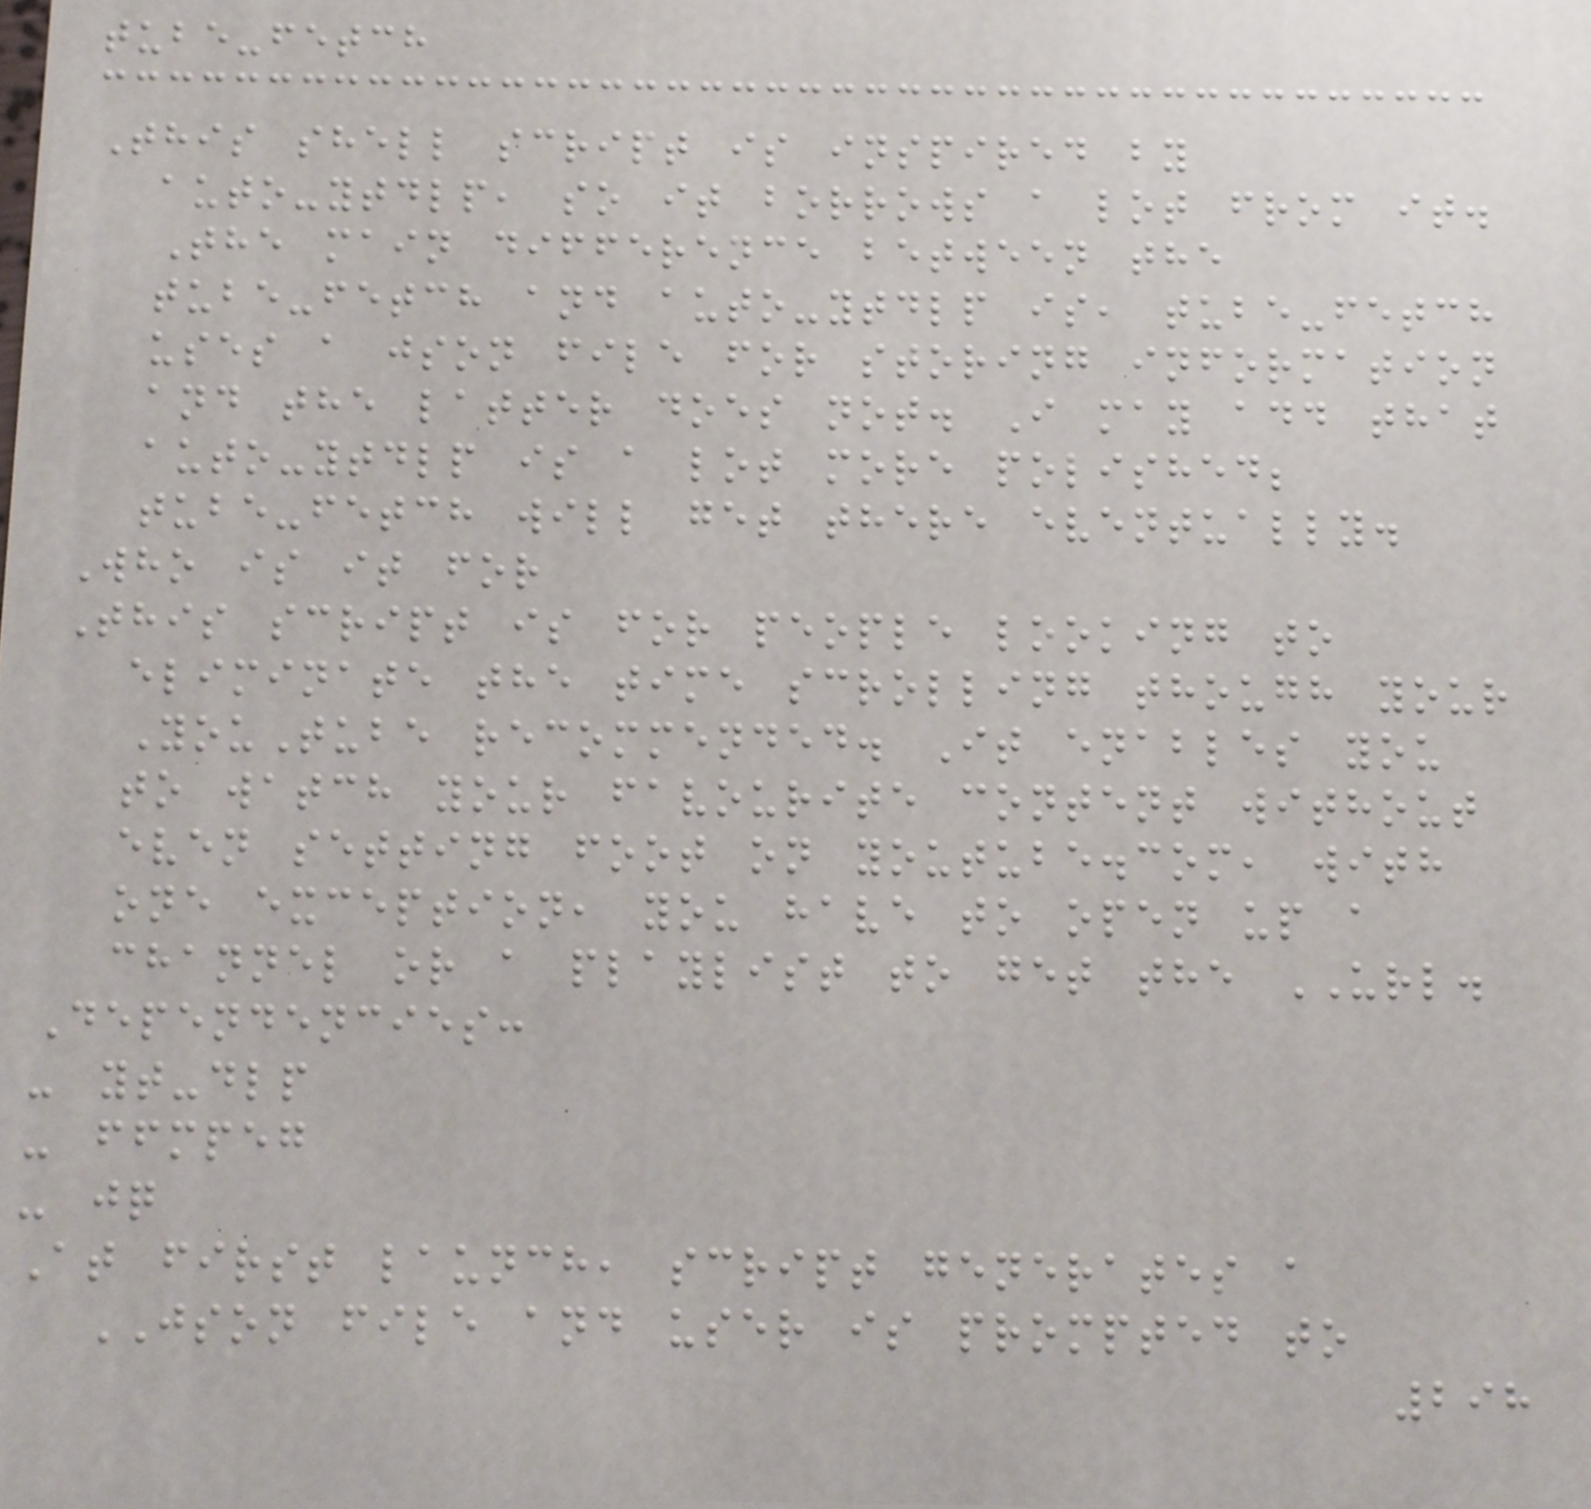tube-fetch
This shell script is inspired by
auto-ytdlp, so it borrows a lot from it.
The main difference between the
tube-fetch and auto-ytdlp is, tube-fetch
uses a json file for storing information
and the latter does not. I may add that
auto-ytdlp is a lot more polished;
tube-fetch will get there eventually.
Who is it for
This script is for people looking to
eliminate the time scrolling though your
YouTube recommended. It enables you
to watch your favourite content without
even setting foot on youtube.com, with
one exception, you have to open up a
channel or a playlist to get the URL.
Dependencies:
- yt-dlp
- ffmpeg
- jq
At first launch, script generates a
JSON file and user is prompted to
298
